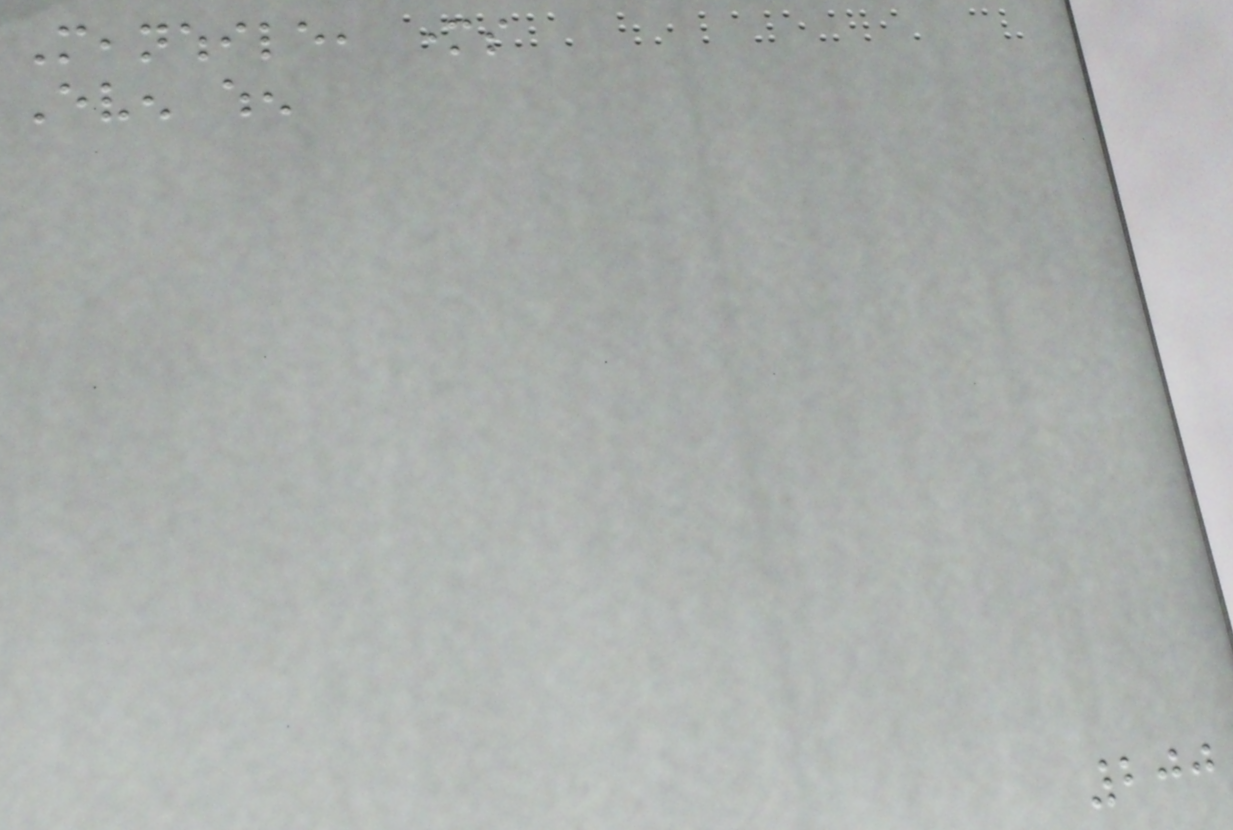Meanwhile, mothers
Even when
200
